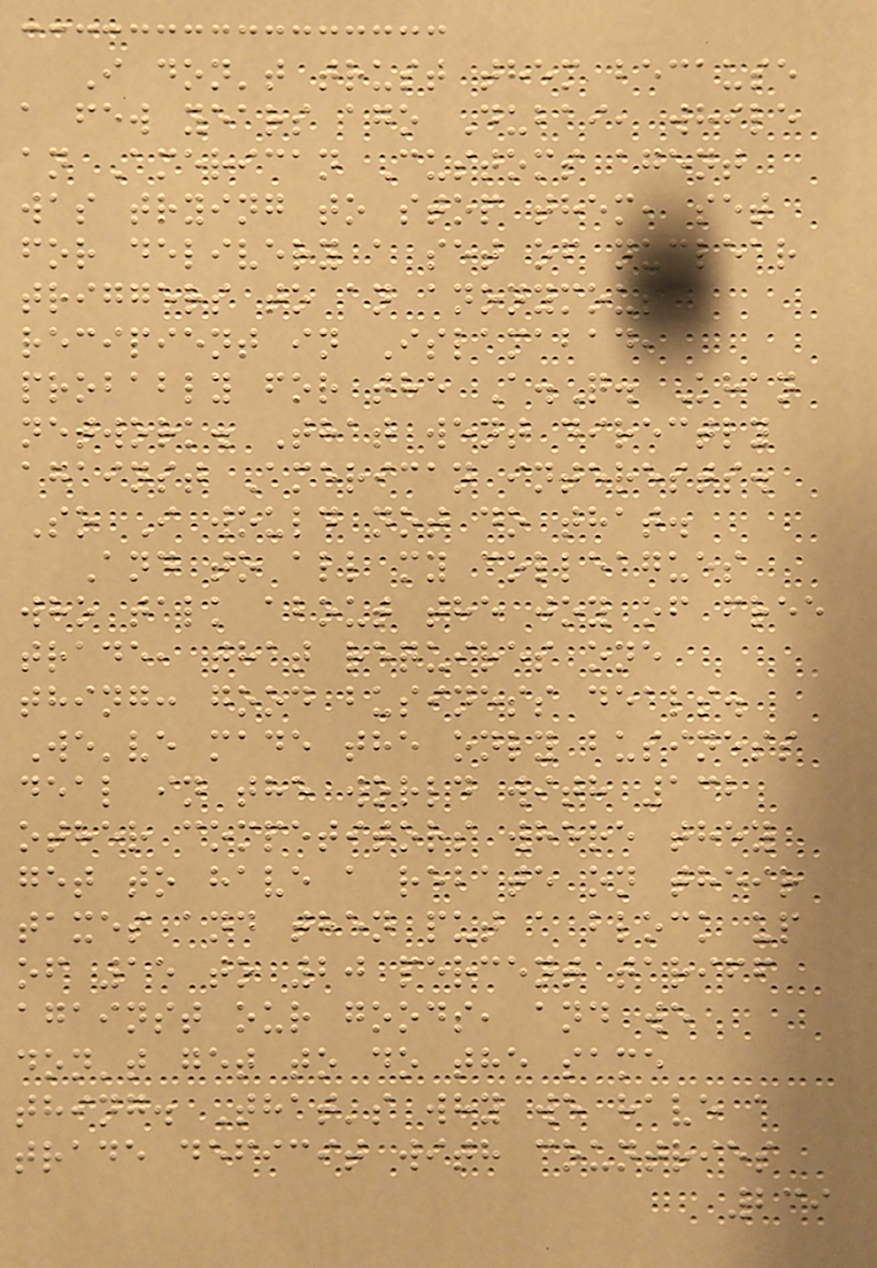I don't trust them because
a few years ago Dubai, while
an American Customs agent
was trying to stop them, set
for delivery a set of nuclear
triggers to an anonymous
recipient in Islamabad,
probably for the A.Q. Khan
network. That went directly
against American interests.
So I would not do that.
And to all my colleagues
who talk about the joy of free
trade, that requires one
thing: good business deals.
We've made the only business
deal in the world with 132
other competitors where they
get to have a rebate on their
taxes and then put a block up
of 15 to 20 percent tariff
against our goods, and we
don't get to do the same
thing. That's why we have a
trade deficit with countries
239
